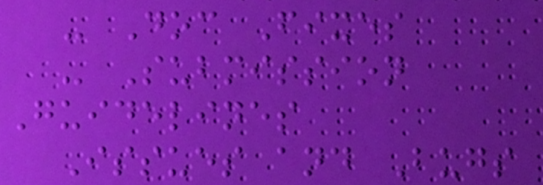- Doc Fixes
- Submission
Guidelines
Issues and Bugs
